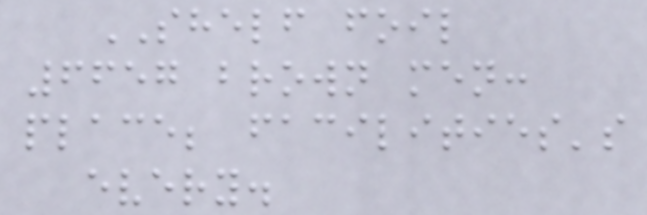SHELF foil
6657 brown men:
place; facilities's
every.
